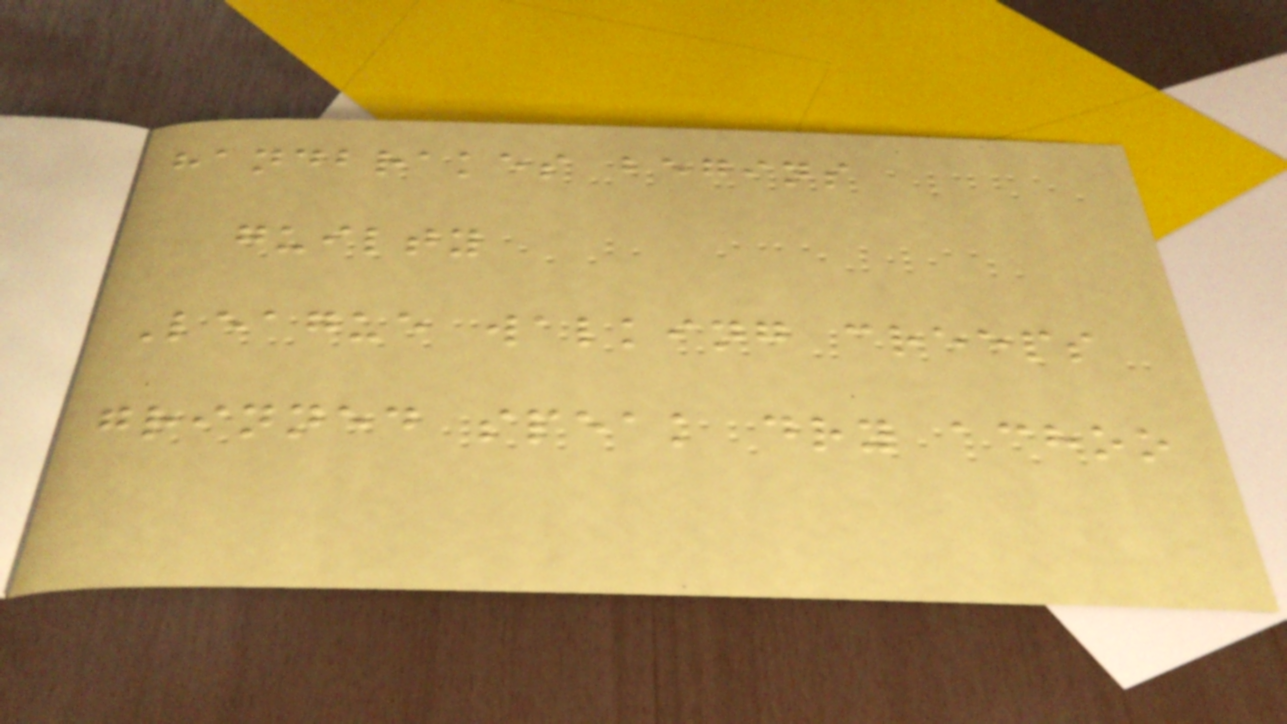handbrakes begins
guilty
League walking creeps
grinned speak dry achoo
